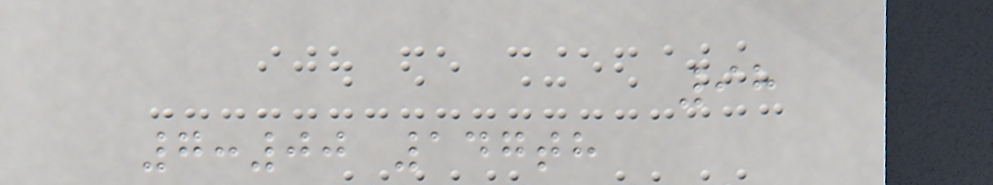98
7:00 147th
